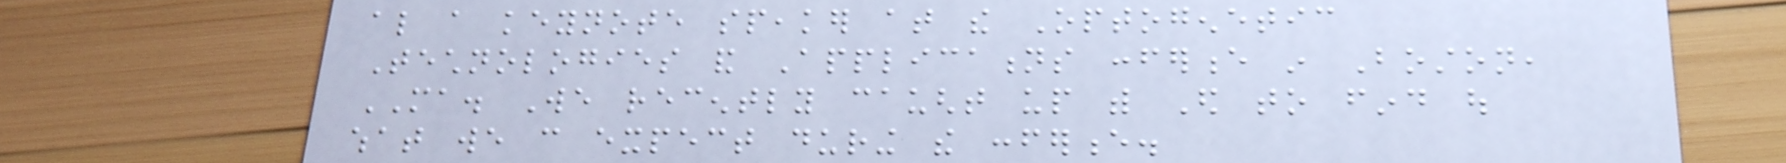also a keynote speaker at the Optogenetic
Technologies and Applications conference in Boston,
MA. We recently caught up with Ed to find out
what we can expect during the conference.
